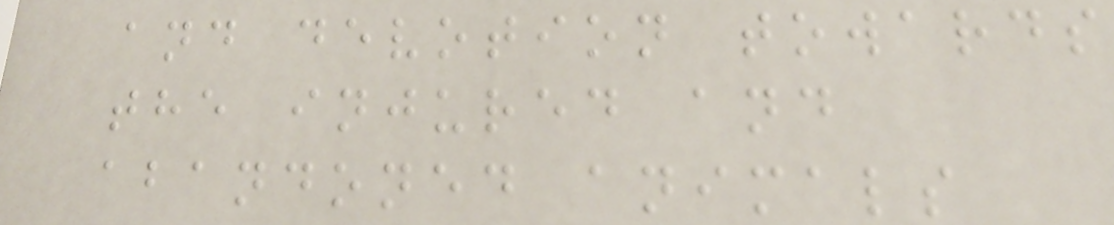and devotion towards
the injured and
abandoned animals
